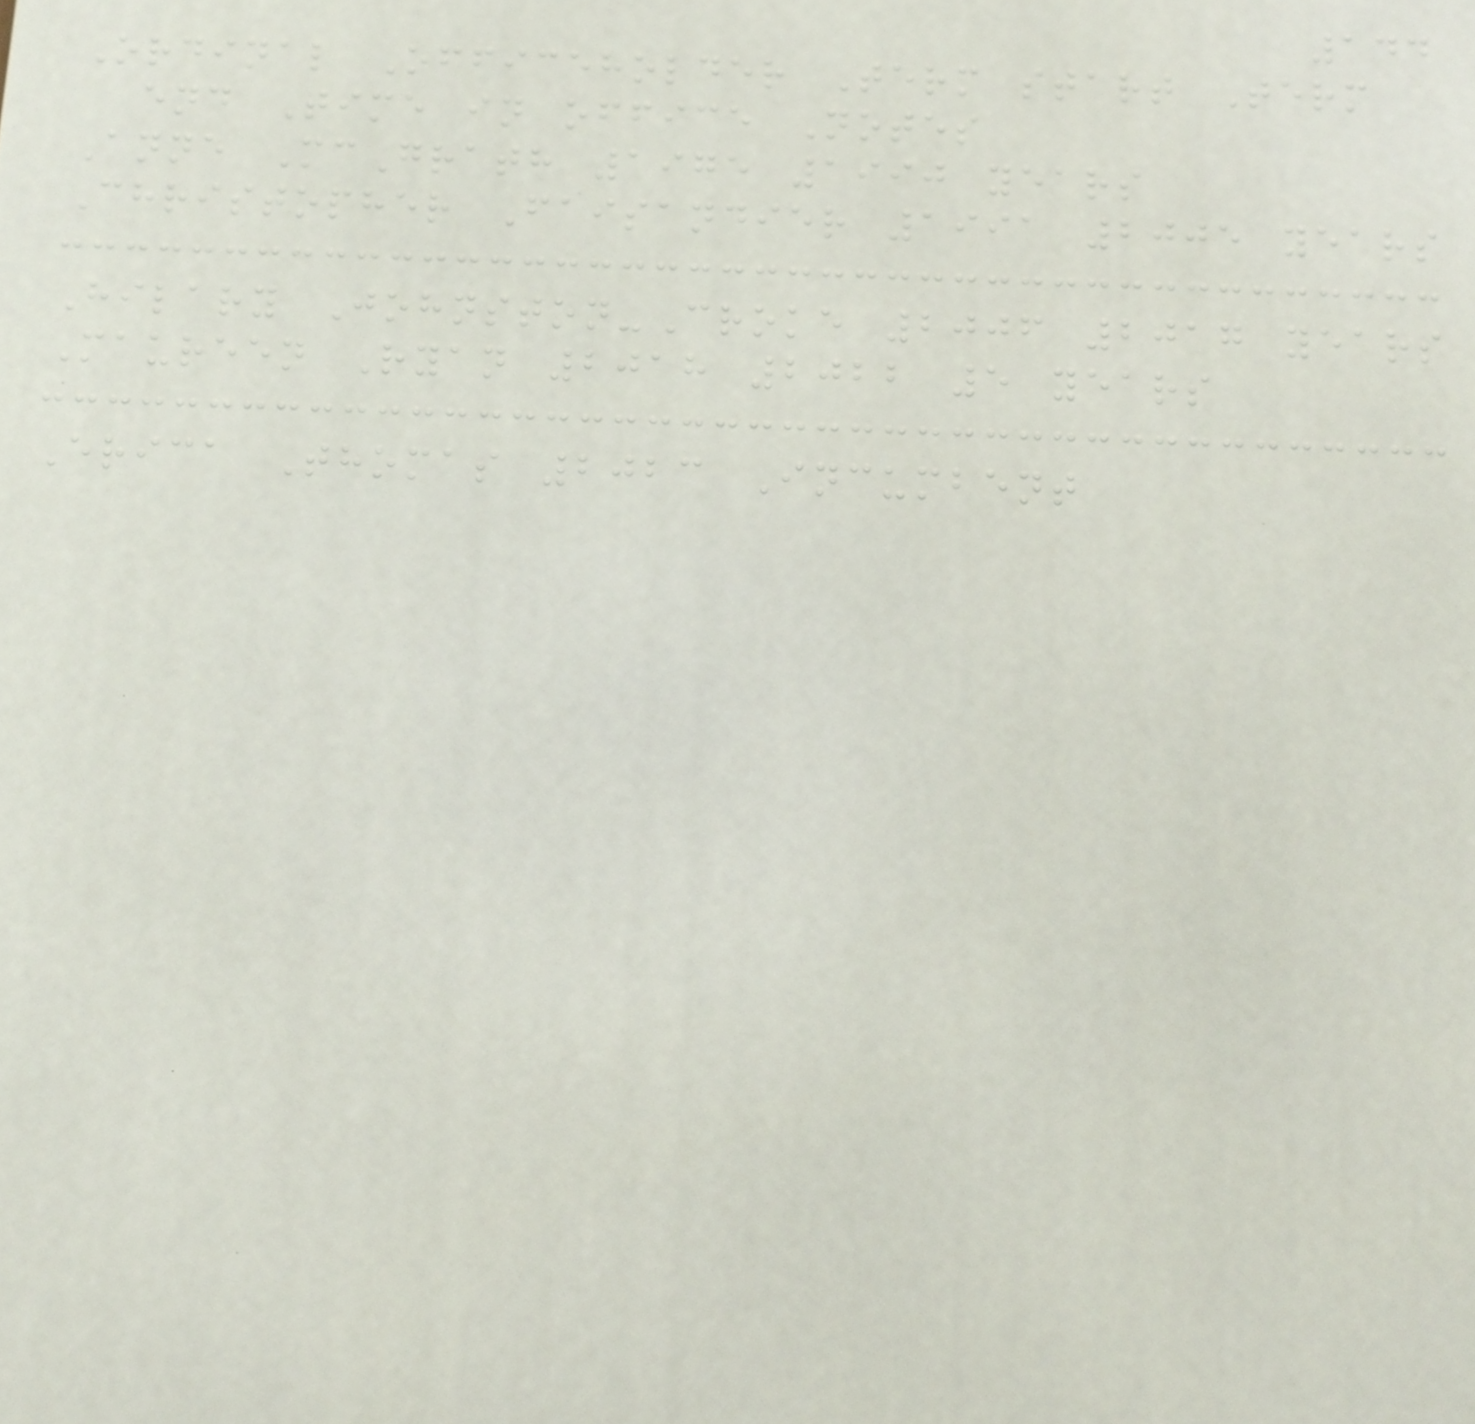144
Ordinal Officeholder Term start Term
end Time in office Notes
Anne McGrath 1975 1990 years
Christopher Faisandier 1991 2005 years
Hilary Johnston-Croke 2006 2017 years
Maureen Ryan 2018 2022 5 years
Erica Thomas 2023 Incumbent
